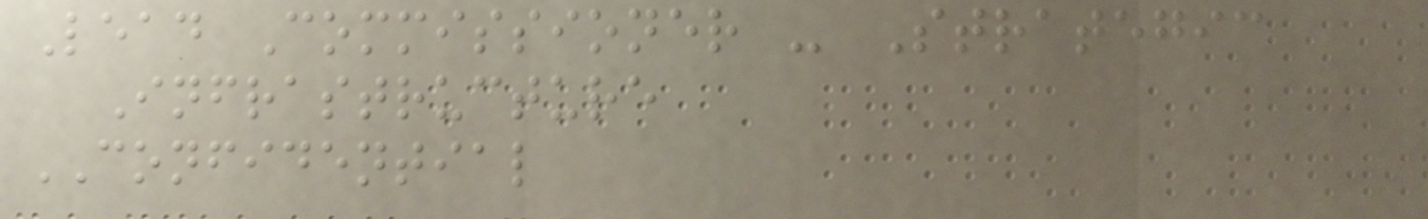Lead Commissioner - Strategic
Infrastructure
CONFIDENTIAL
